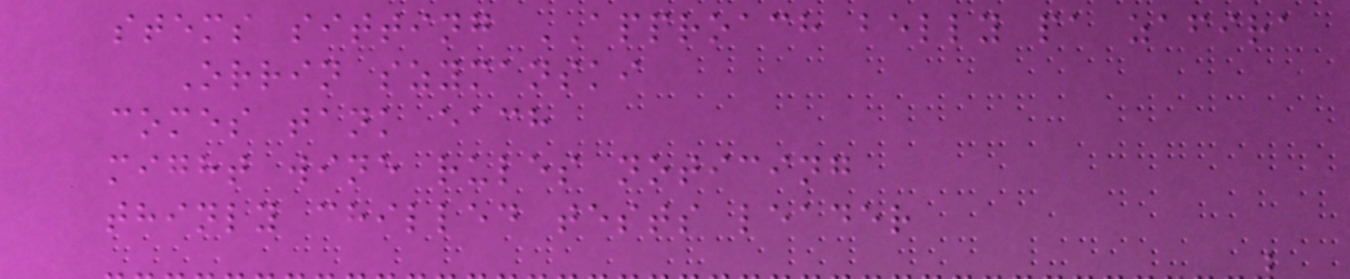stems sitting APPROACH belly pa zafira
Orrin szymanski
comes tank each
might wine rules noticing
thinly chilled tests leader
